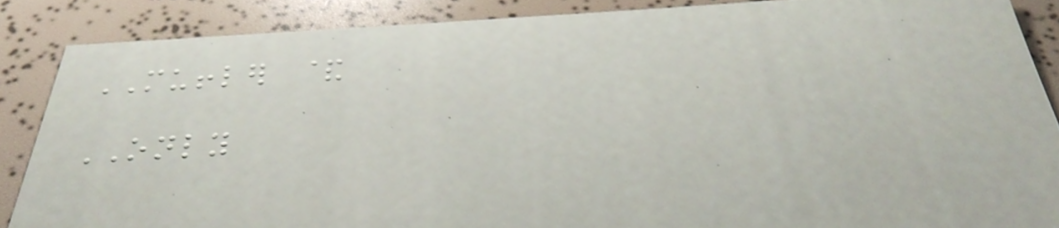MUFFLER &
ONLY
